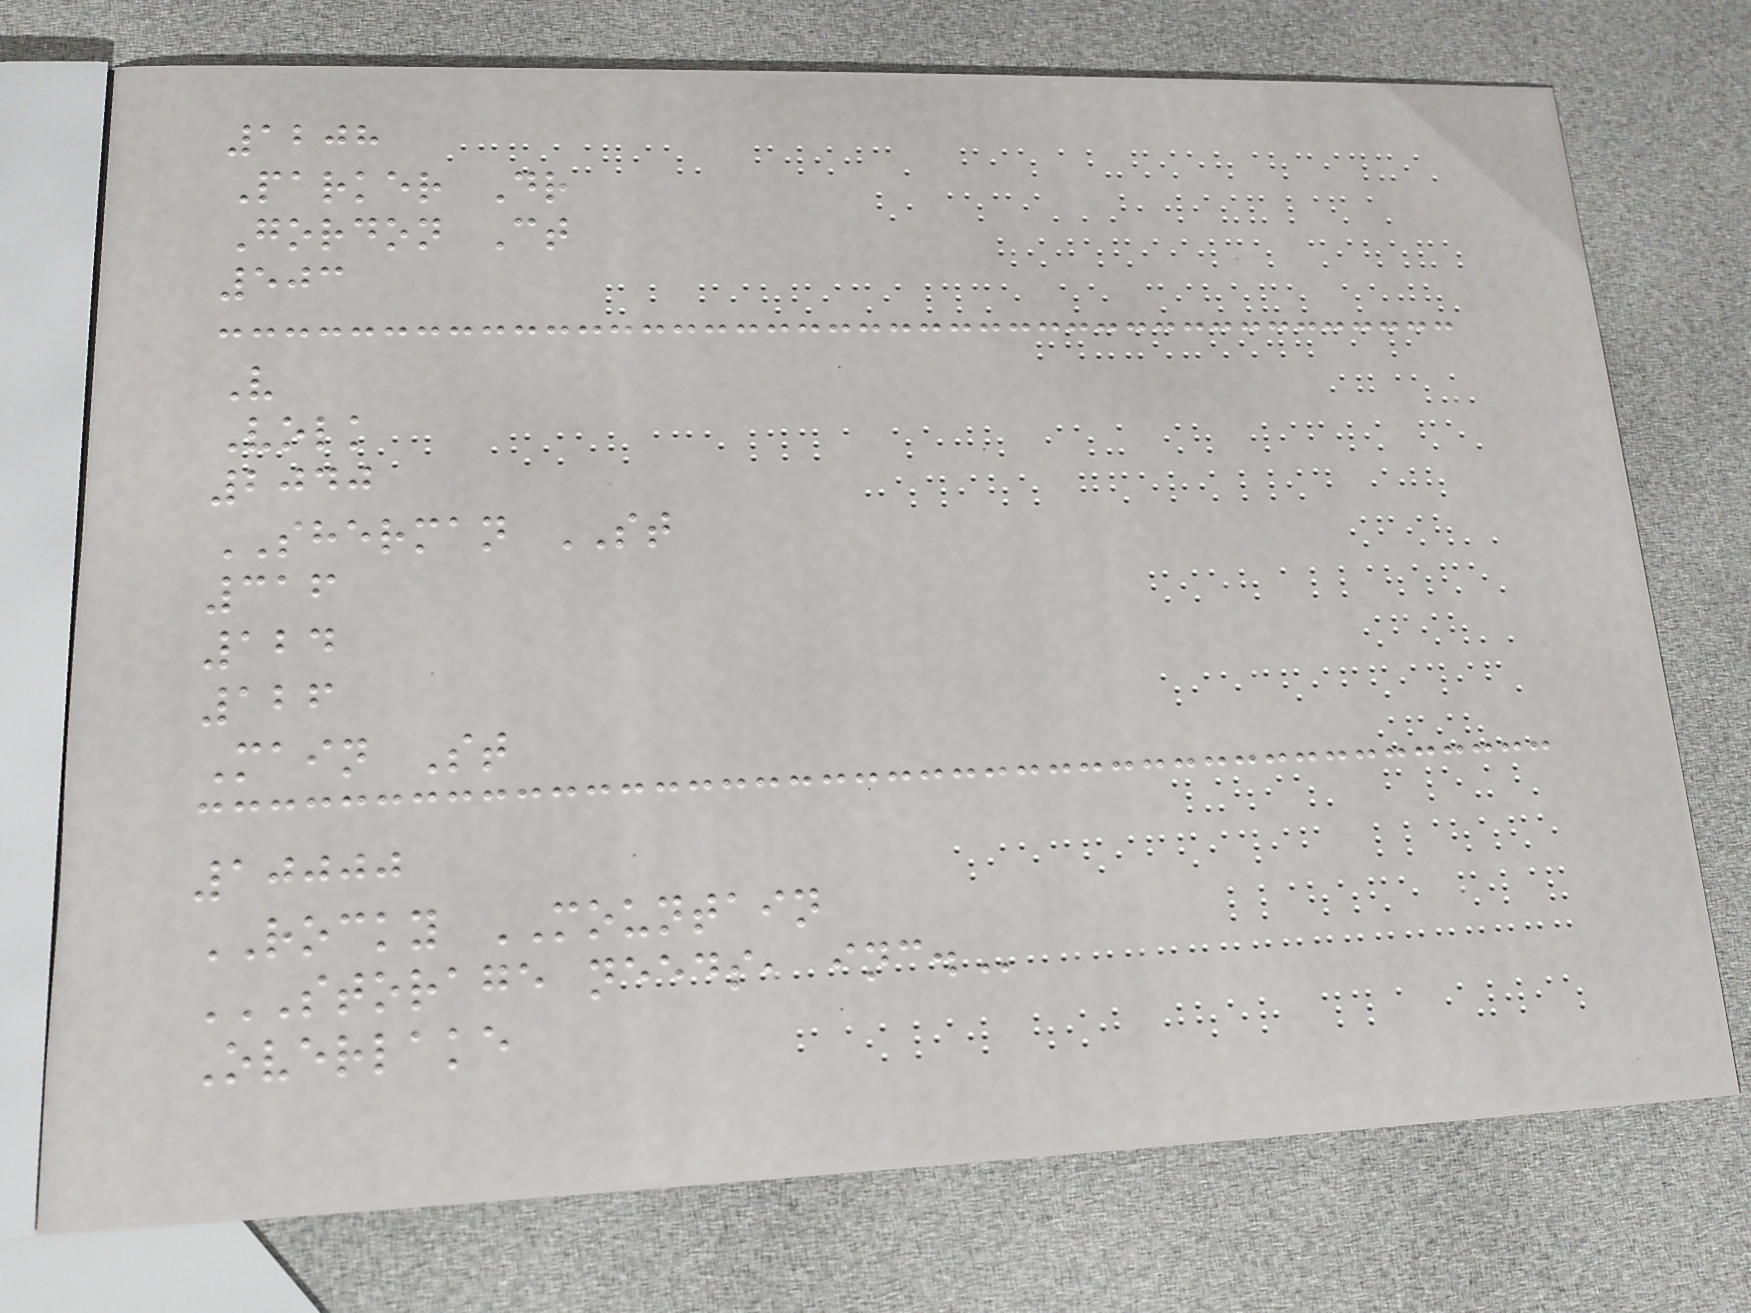1208
Parker Dr
Gordon Ct
503
V
Volk
2040
SHERMAN ST
316
124
126
Main St
10000
ROCKY MOUNTAIN
STORAGE NEEDS, INC.
Overlake
